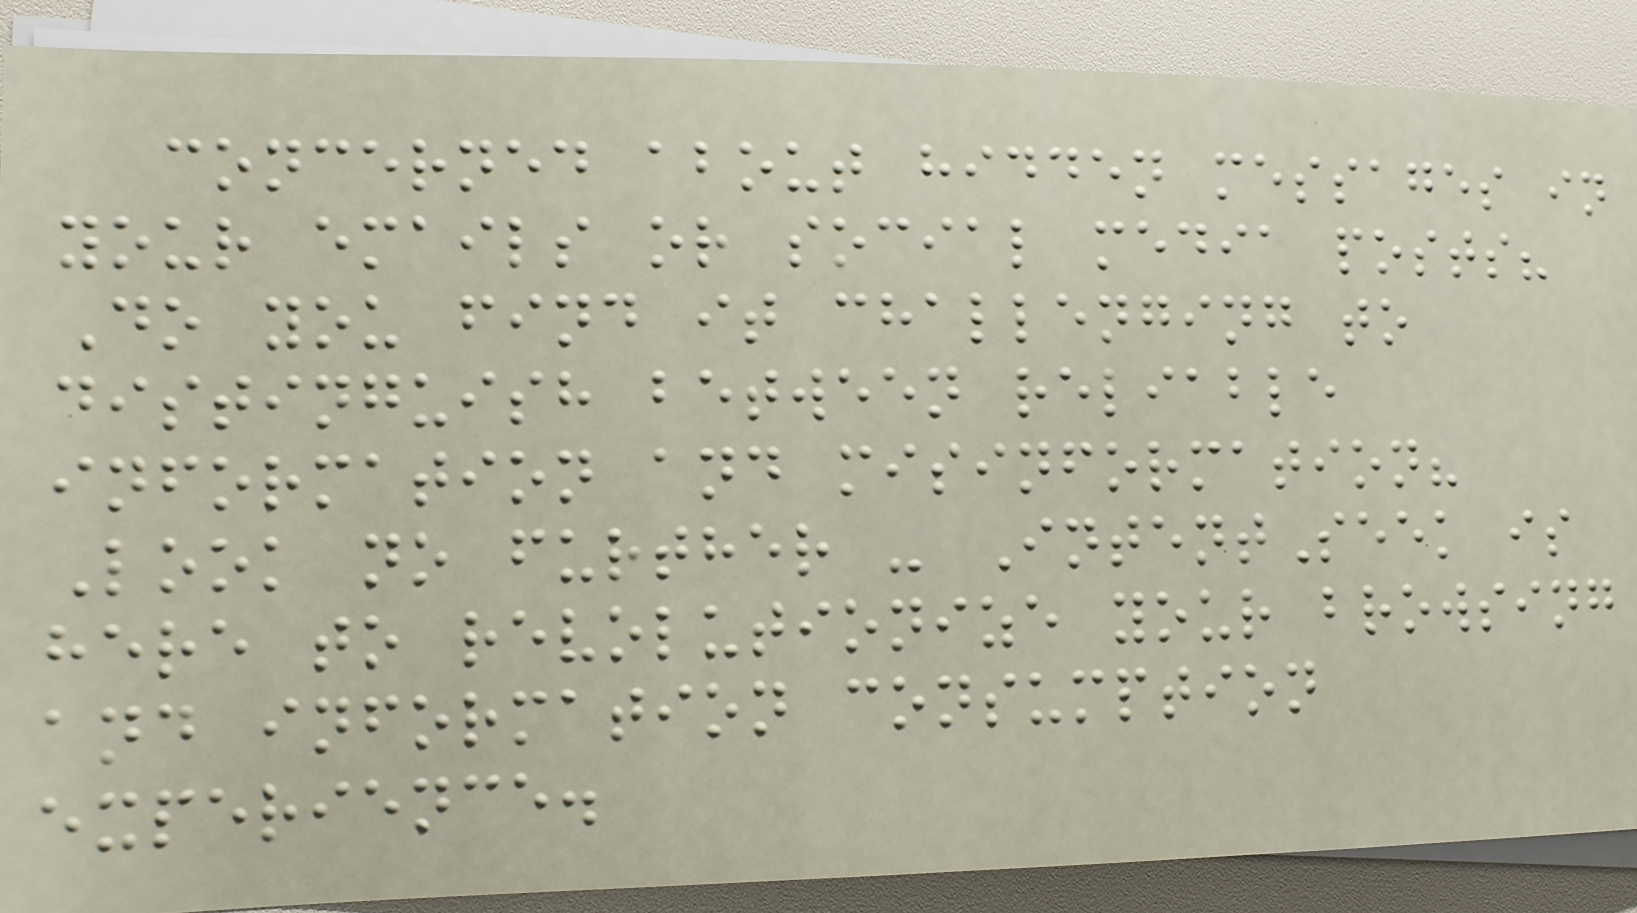concerned about hidden messages in
your emails or social media posts?
Do you find it challenging to
distinguish between reliable
information and misinformation?
Look no further - IntentSeek is
here to revolutionize your browsing
and information consumption
experience.
